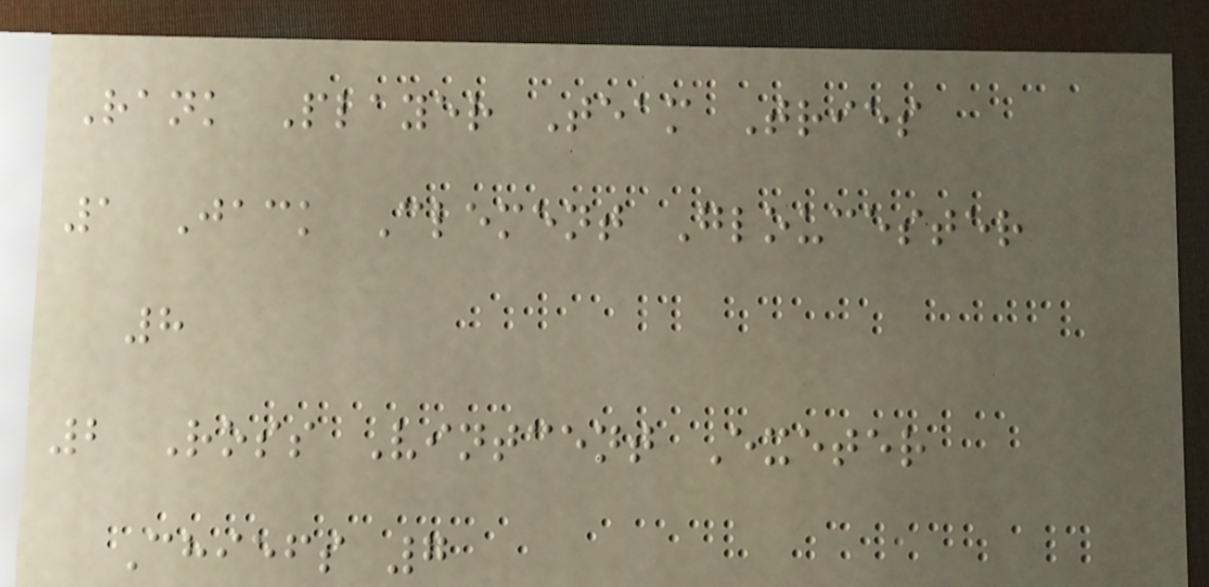Rank Player Team Tries
1 Jack Clement Gloucester
8
2 Ross Vintcent Exeter
Chiefs 7
